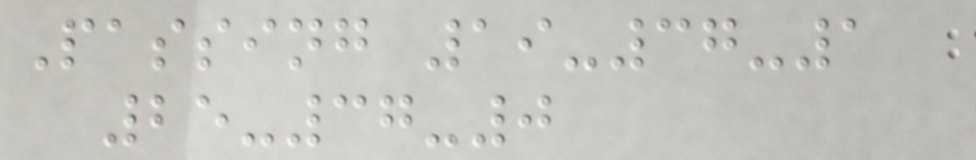Passing 19-37-1
25-37-0
